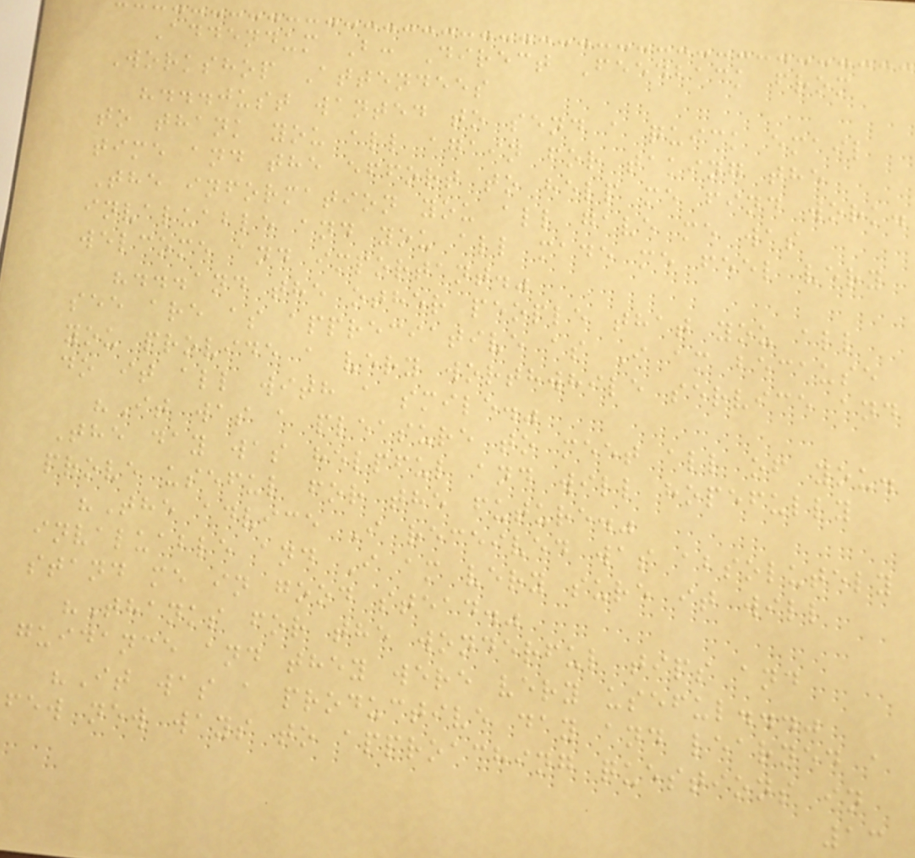Addendum B: Direct Feedback from
Workshop Attendees
"...just wanted to send a quick email
to thank you all again for taking the
time and the effort to help me find work.
The information you all gave me was
invaluable and you all made me feel very
welcome and important."
"...and the other people that you all
see are as appreciative as I am because
you provide a very worthwhile service and
do it all with a smile."
"It was a pleasure to meet all of you.
The day was helpful and will hopefully
prove useful for the future."
"The advice I received was absolutely
invaluable and I am very sure it will
stand me in good stead."
"Thanks for the wonderful tips and
guidance and they were very useful..."
"It was a productive day and learned a
few new ways to approaching questions in
13
